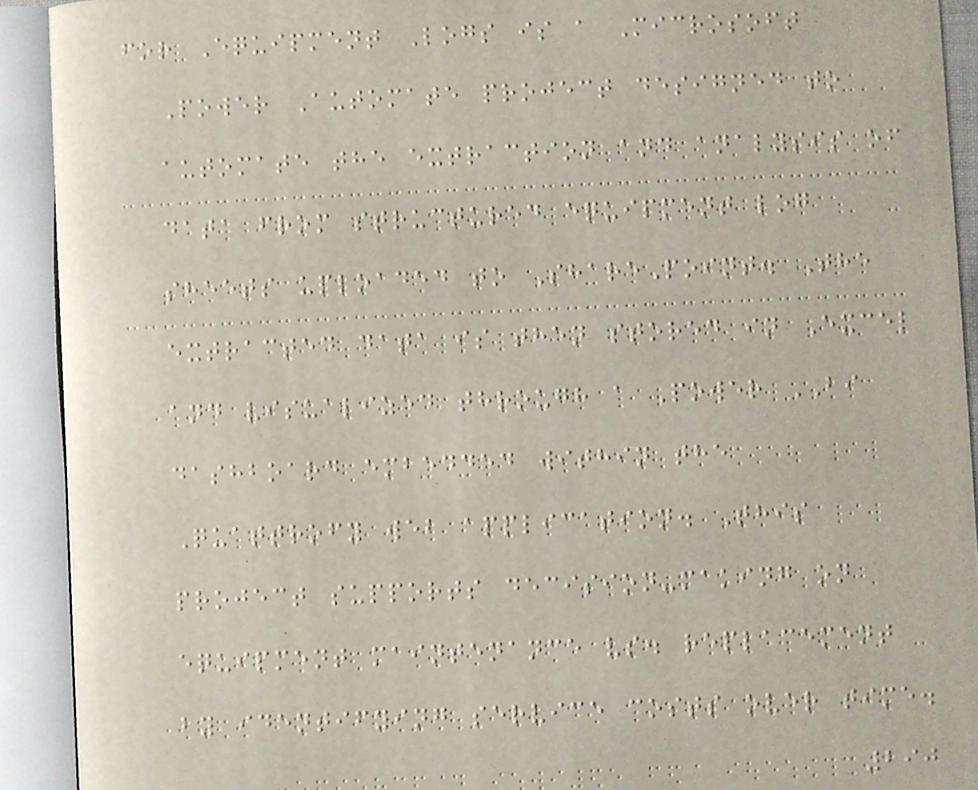for Equipment Logs is a Microsoft
Power Automate project designed to
automate the extraction and analysis of
data from structured equipment log
sheets uploaded to SharePoint. The
extracted data is then stored in Excel
and visualized through a Power BI
dashboard embedded within the
Quattrofy web application. This
project supports decision-making on
equipment maintenance vs. replacement
by identifying service costs over time.
290
